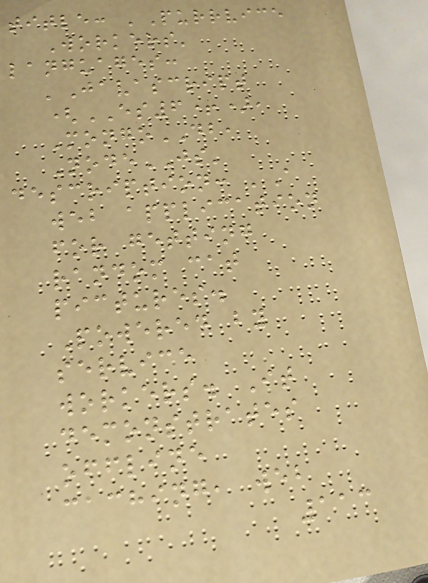title: 'Purrvice
Workers'
languages:
'Javascript
(ES6+),
MongoDB,
NodeJS'
description: 'A
web application
for getting
random cat
pictures.
Powered by
service
workers. It
demonstrates
offline
caching, web
113
